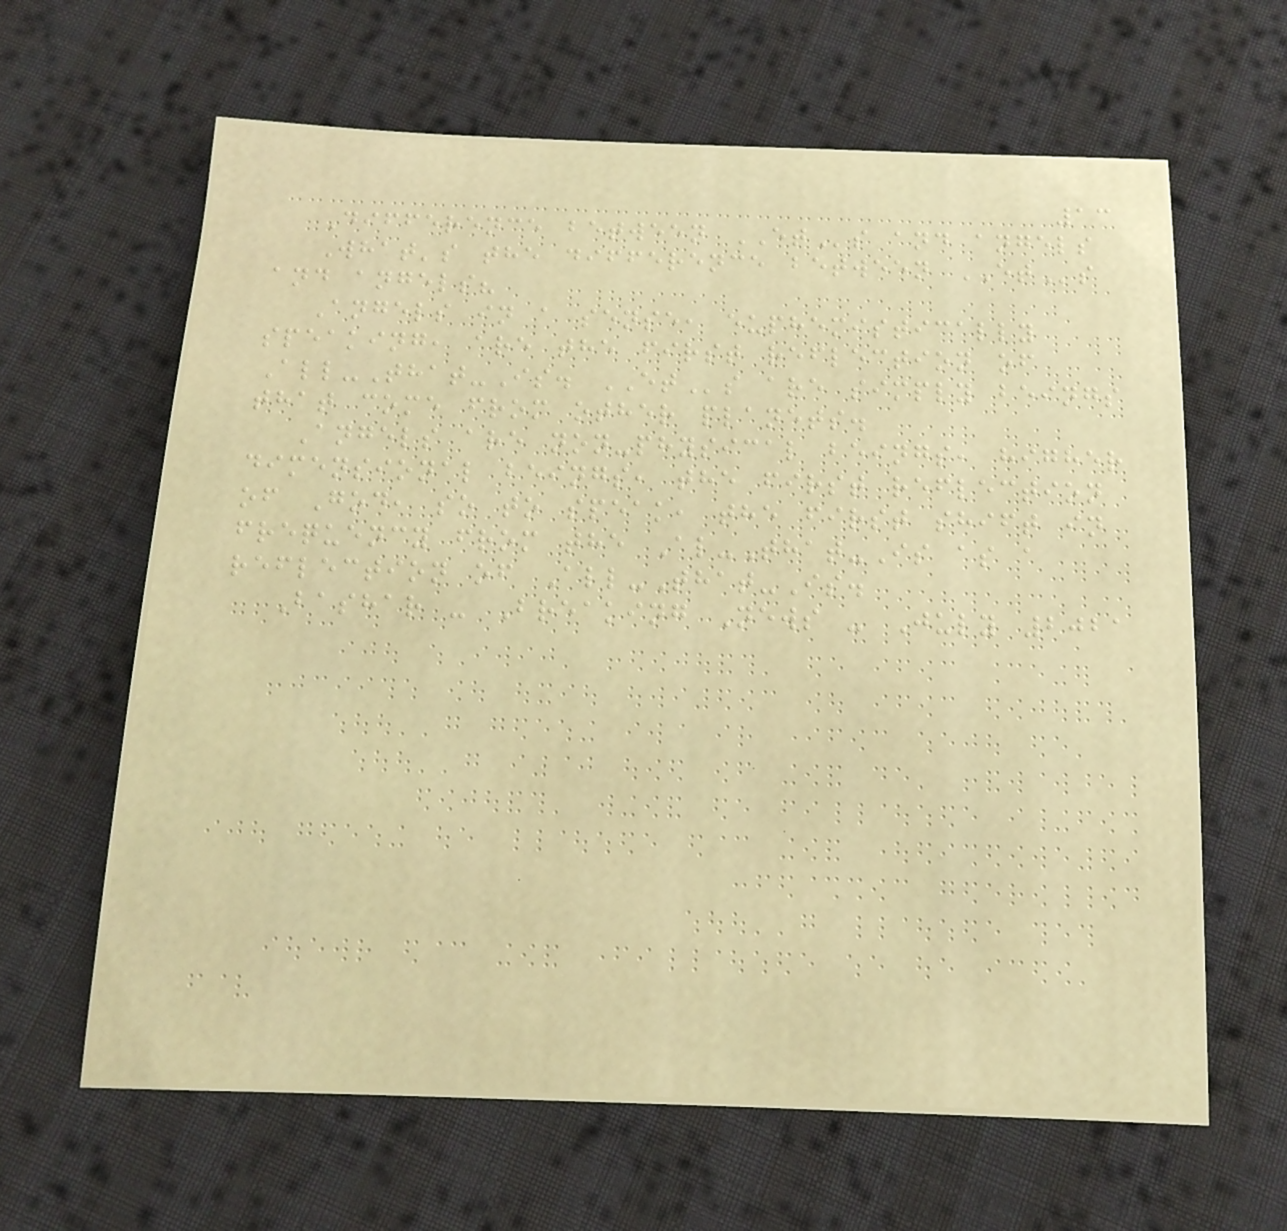13
Difference between ETs and angels
What's the difference between ETs
and angels?
Angels in a sense, euphemistically
speaking, are the first reflection of
All-That-Is. ETs are simply beings
that come from other planets.
Angels are non-physical beings, higher
dimensional beings, the first reflection
of God, so to speak, the first shift in
frequency from the Al-That-Is as a
reflection of All-That-Is.
Bashar - Breaking News - July 2021
